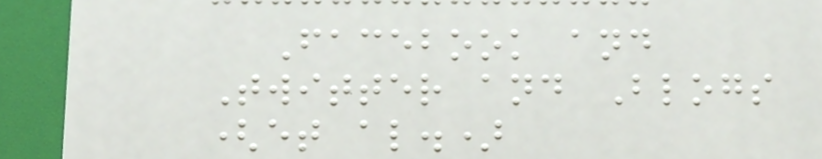Facebook and
Twitter and Blogs
(et al.)
